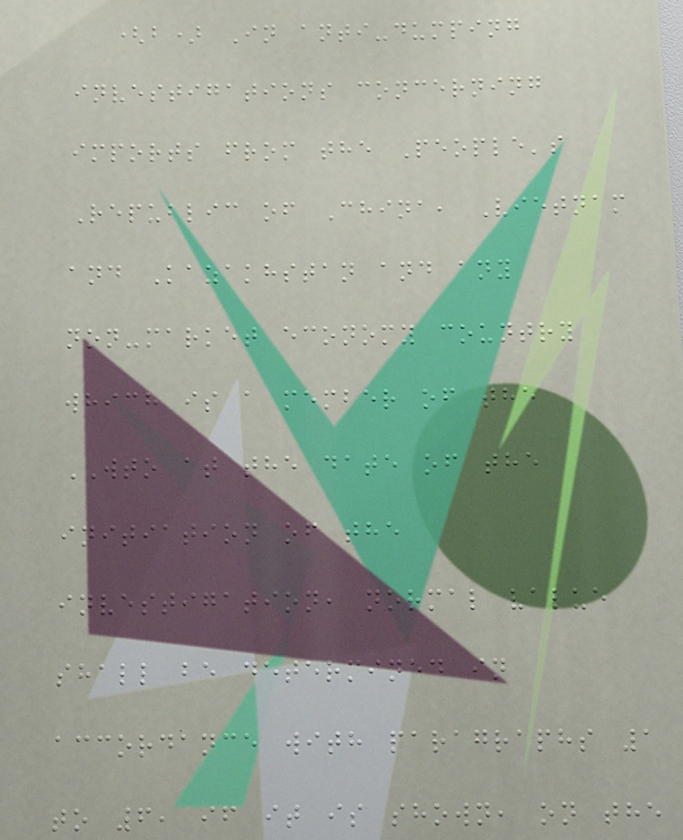(b) In anti-dumping
investigations concerning
imports from the People's
Republic of China, Vietnam
and Kazakhstan and any
non-market economy country
which is a member of the
WTO at the date of the
initiation of the
investigation, normal value
shall be determined in
accordance with paragraphs 1
to 6, if it is shown, on the
